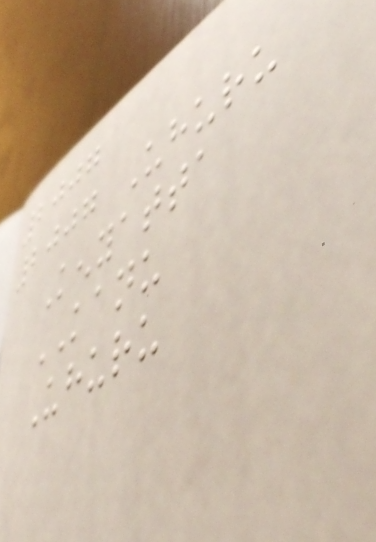2007
2007 Uhuru
Kenyatta
KANU
Uhuru
